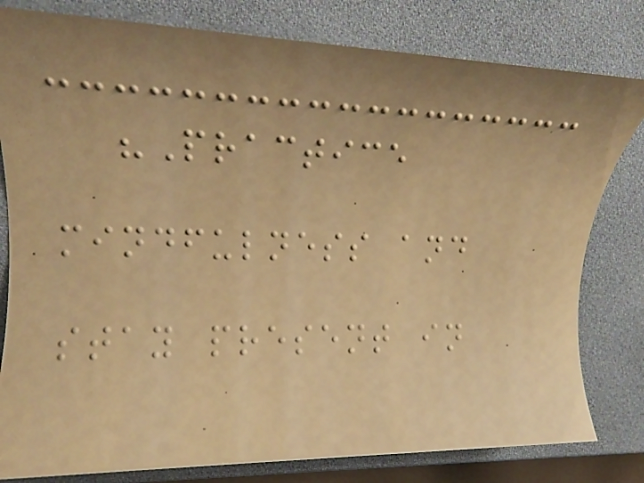"Practice
mindfulness and
stay present in
